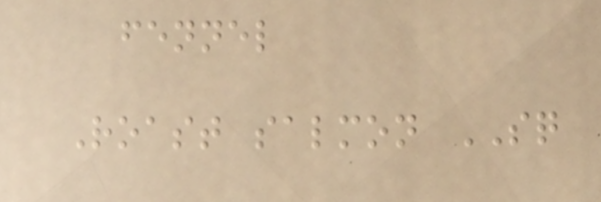fennel
Roast salmon SQ
